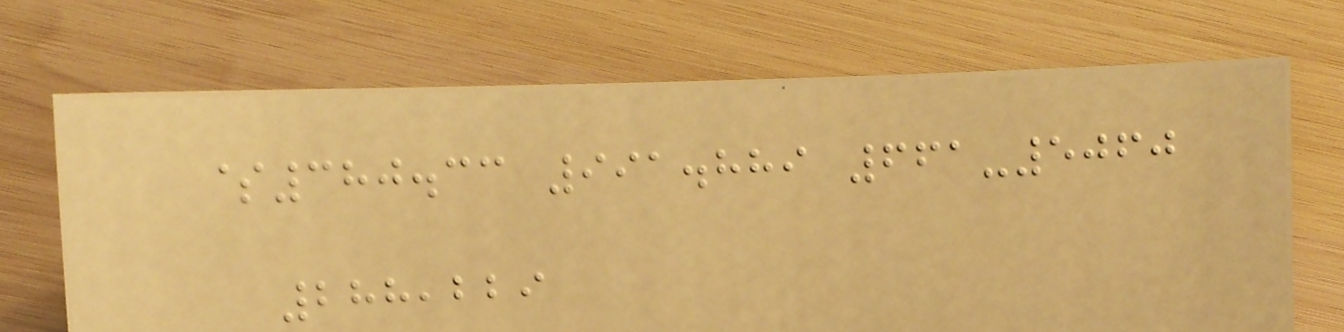$380.33 991.889 661-5060
288,229
